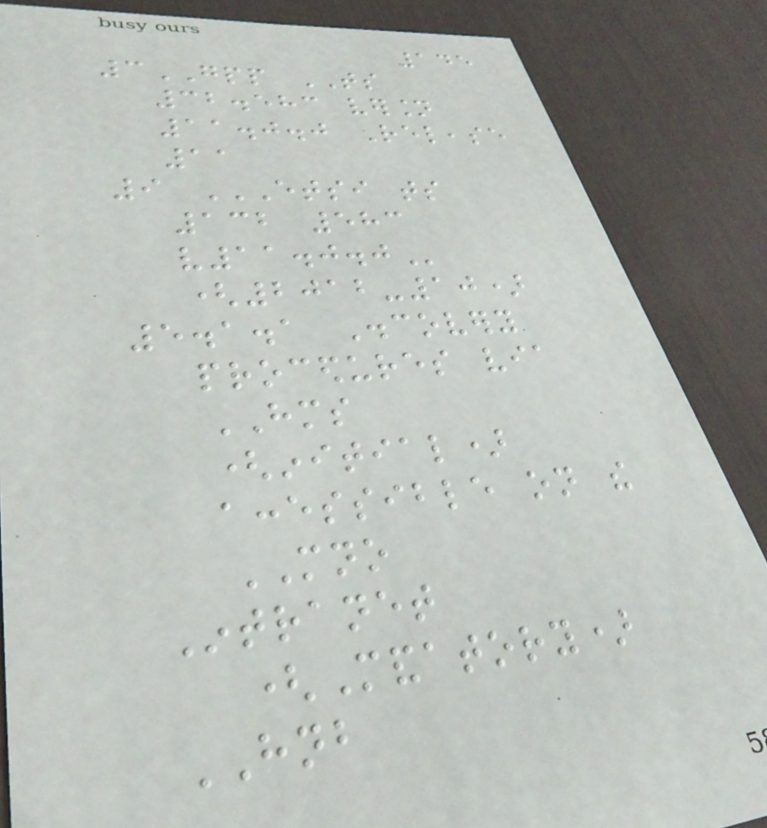145
3GPP TS
32.583 version
11.0.0 Release
11
9 ETSI TS
132 583
V11.0.0
(2012-10)
5.1.1 Discovery
procedures via
HMS
(initial)
accessible on the
MNO
Intranet
(Mandatory)
HNB
